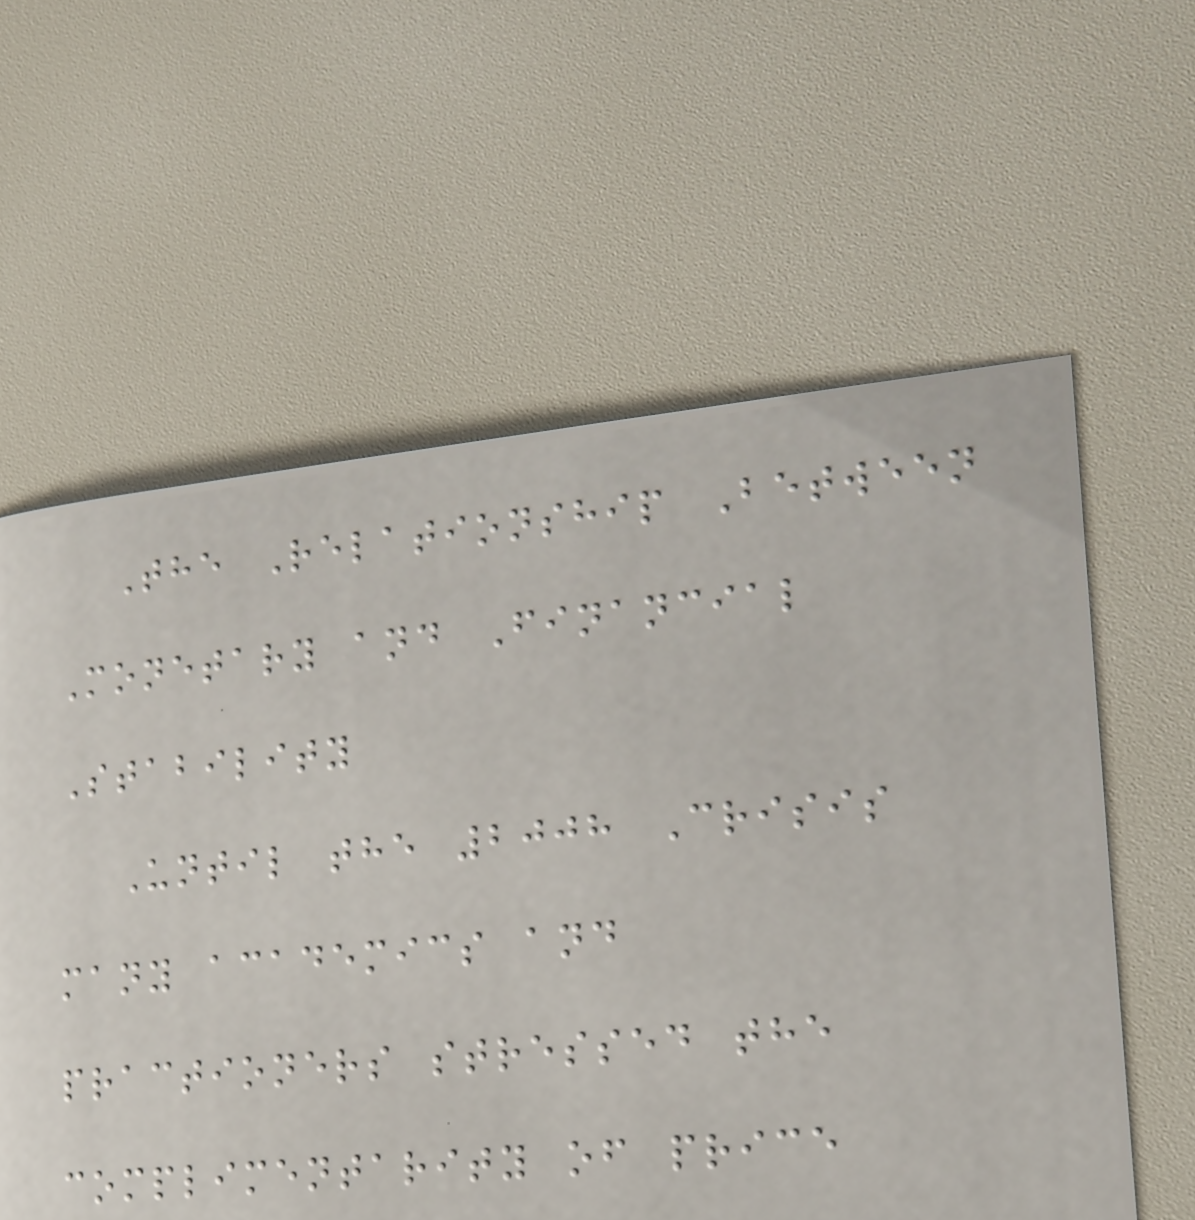The Relationship Between
Monetary and Financial
Stability
Until the 2008 Crisis
many academics and
practioners stressed the
complimentarity of price
